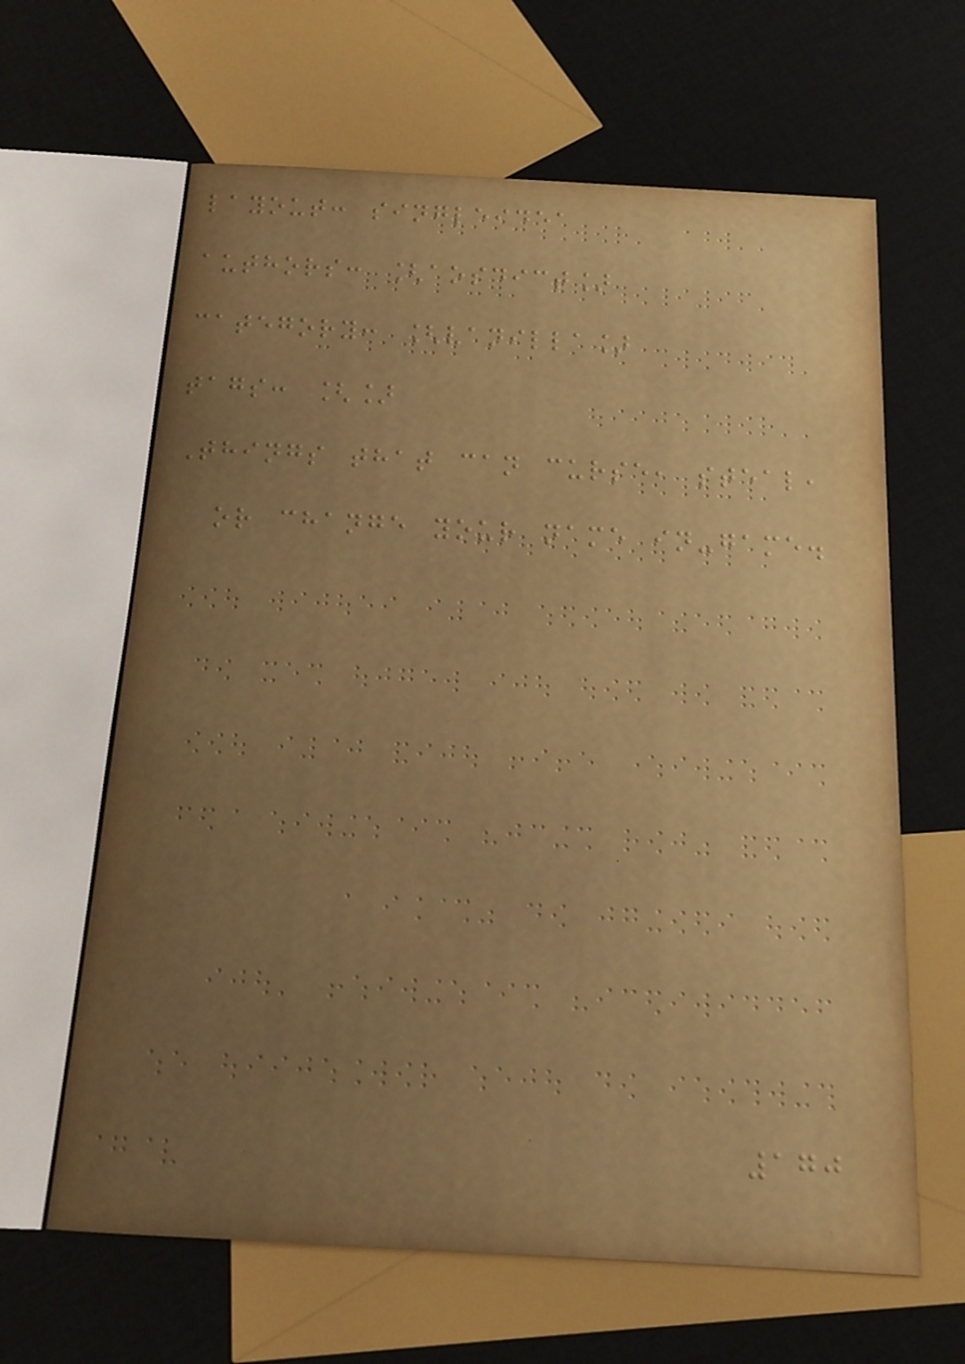layout: singleidea
authors: [aosdict]
category: [vanilla]
tags: []
Things that can curse, steal,
or change your name in-game.
170
